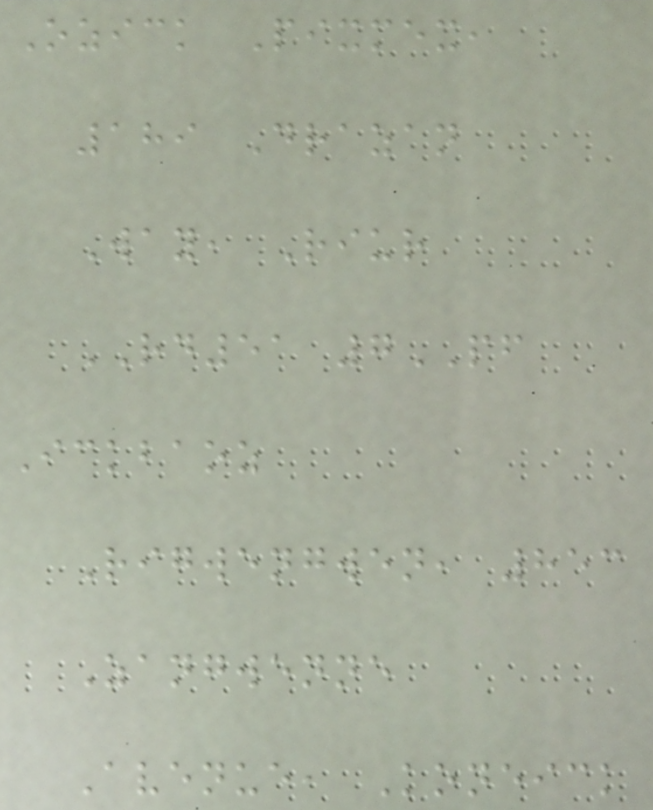Ozick Pixmex,
189 Drazan
Way, Riur
RD51 7PF
Ickbaoz
Rigwengwen, 853
Zangwenne
Avenue, Koneick
